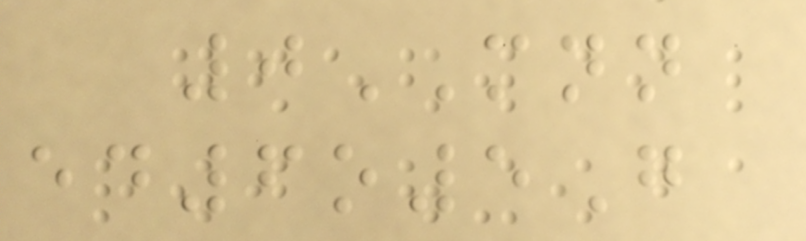0MNN
ed6o5G
